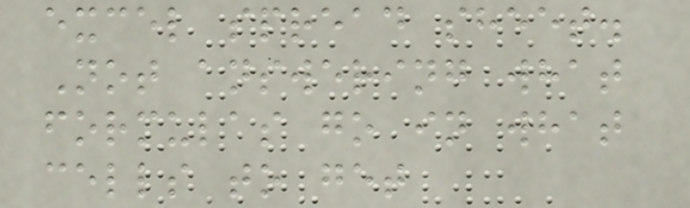excel spread sheet.
Not answering what
formulas go in what
cells to get
